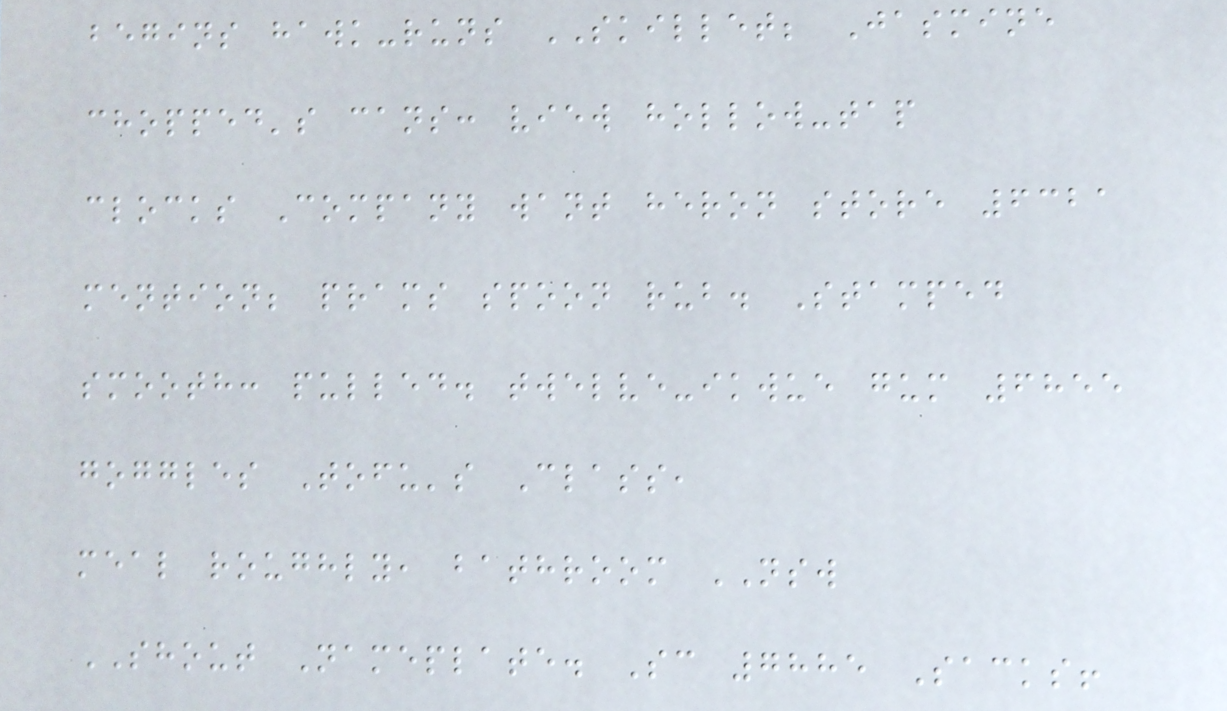begins hawk-runs SKILLET; Jasmine
chopped's cans: view hollow-tap
clocks Company want heron store 6321
mention; prams spoon rub. Stamped
smooth: pulled. twelve-ikwue gum 6855
goggles Tofu's Class,
meal roughly, bathroom NSW
SHOUT Nameplate. Sc 7885 Sacks!
